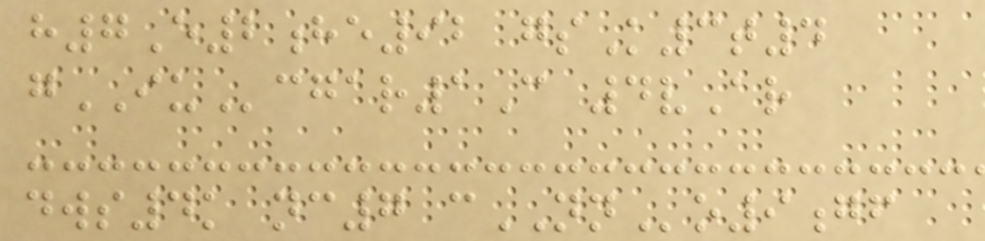h7E2he92 gsK3t4
gIUcgar1C 4vAr
dws4k nc7 cNNo9gf
